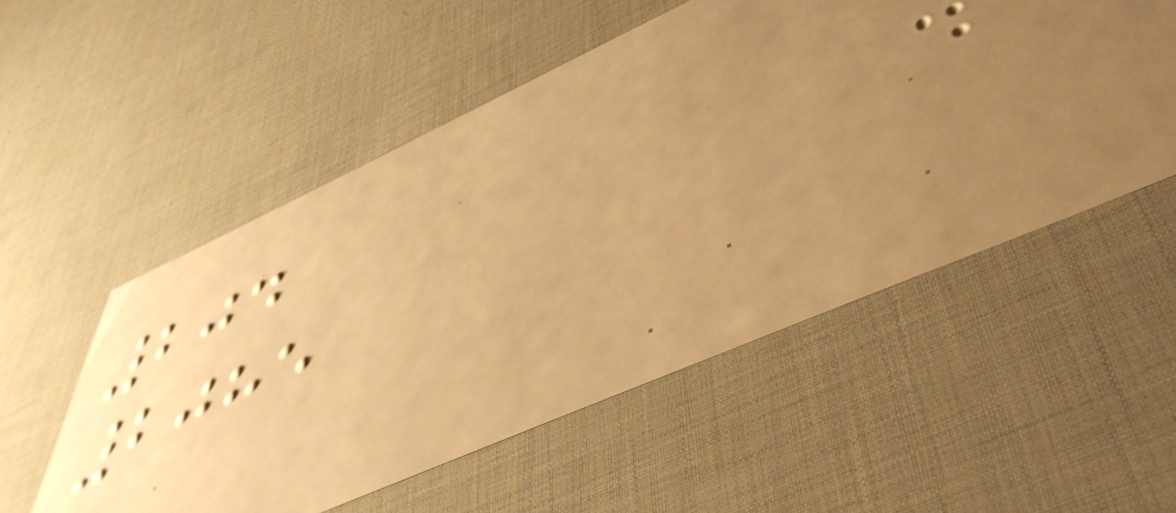204
2085
